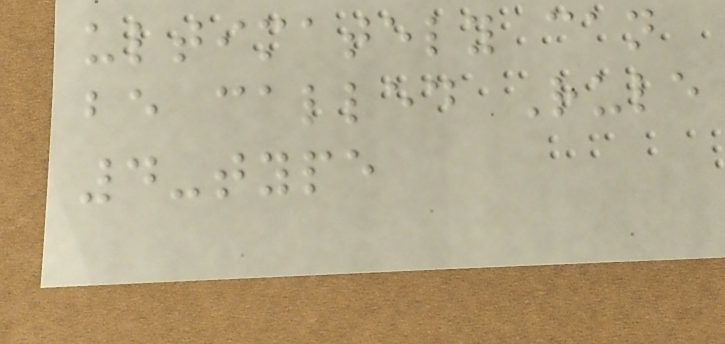ultimately can
be called Rule
4-type
